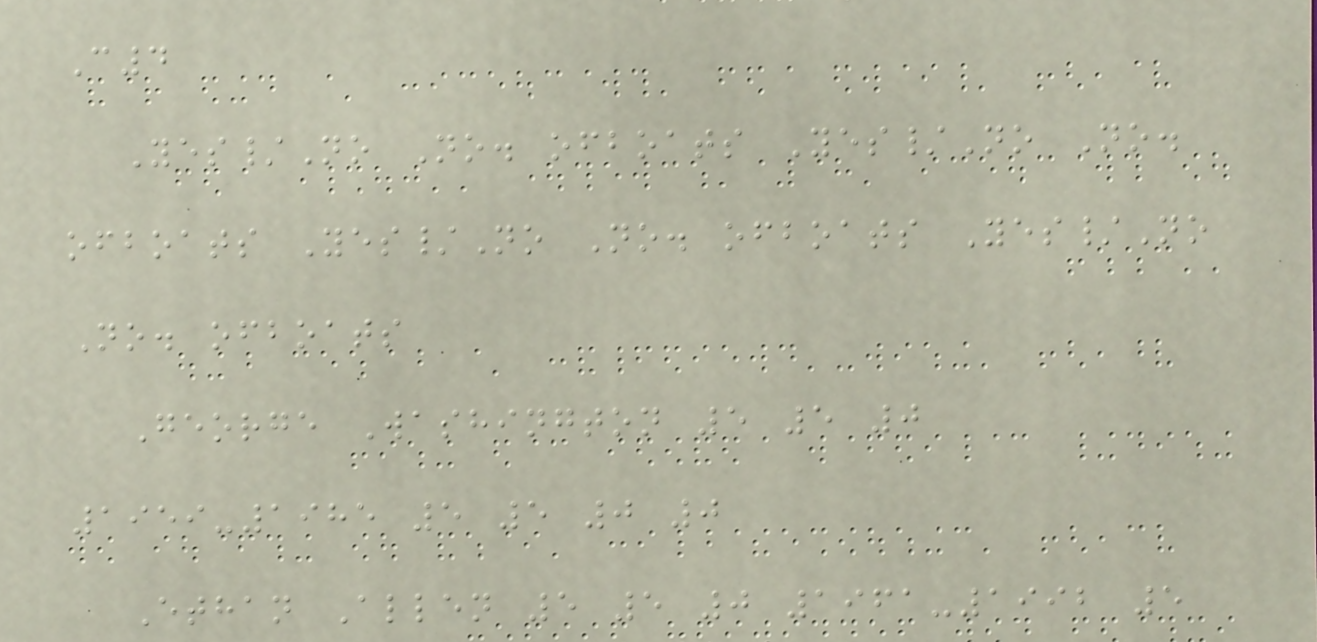C4
Yes/No No. ofboats Yes/No No.
ofboats Yes/No No. ofboats Yes/No
No. ofboats
George Washington 5 5 0
1959-1985 5 5 0 0
Ethan Allen 5 5 0 1961-1992 5
